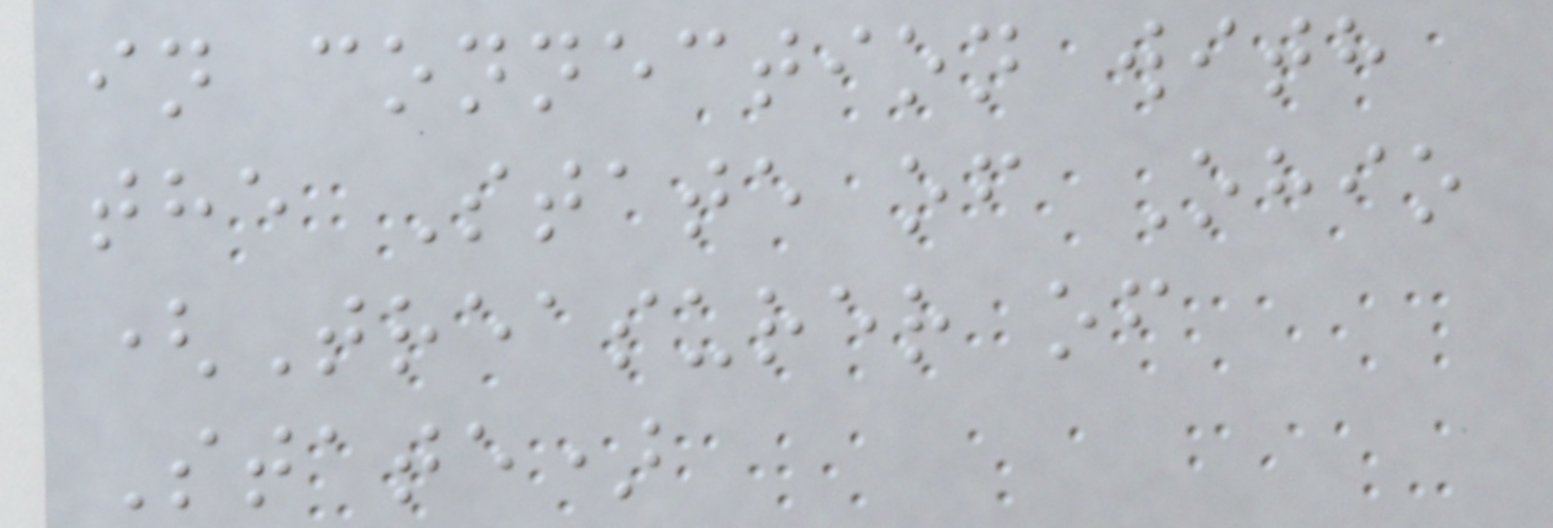in connection with
the State of Ohio
(Treasurer of
State)
